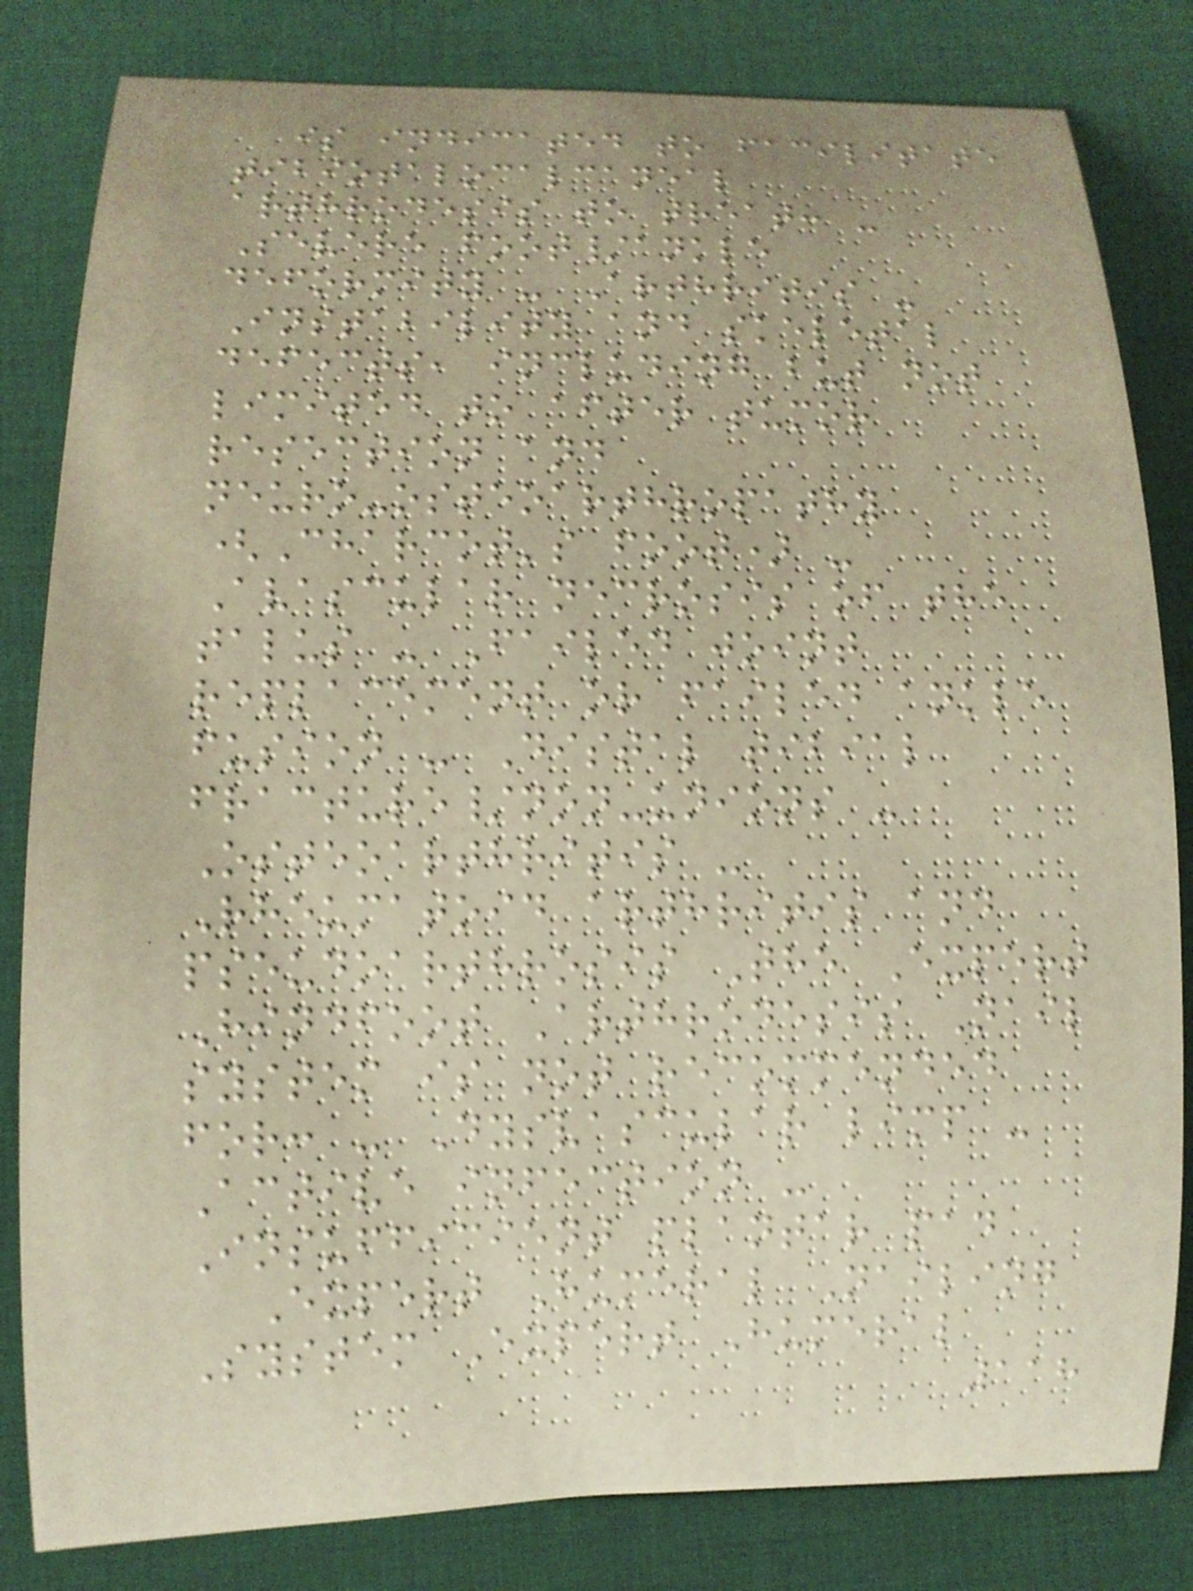is indicated to facilitate
tibiotalocalcaneal
arthrodesis to treat: -
Severe foot/ankle
deformity - Arthritis -
Instability and skeletal
defects, including but not
limited to after tumor
resection and
neuro-osteoarthropathy
(Charcot's foot) -
Avascular necrosis of the
talus - Failed joint
replacement or failed ankle
fusion - Distal tibial
fracture/non-unions -
Osteoarthritis -
Rheumatoid arthritis and
pseudoarthrosis The Expert
Hindfoot Arthrodesis Nail
system is not recommended
for: - Dysvascular limp -
Active infection -
Insufficient plantar pad
Expert Humeral Nailing
System Expert Humeral
118
